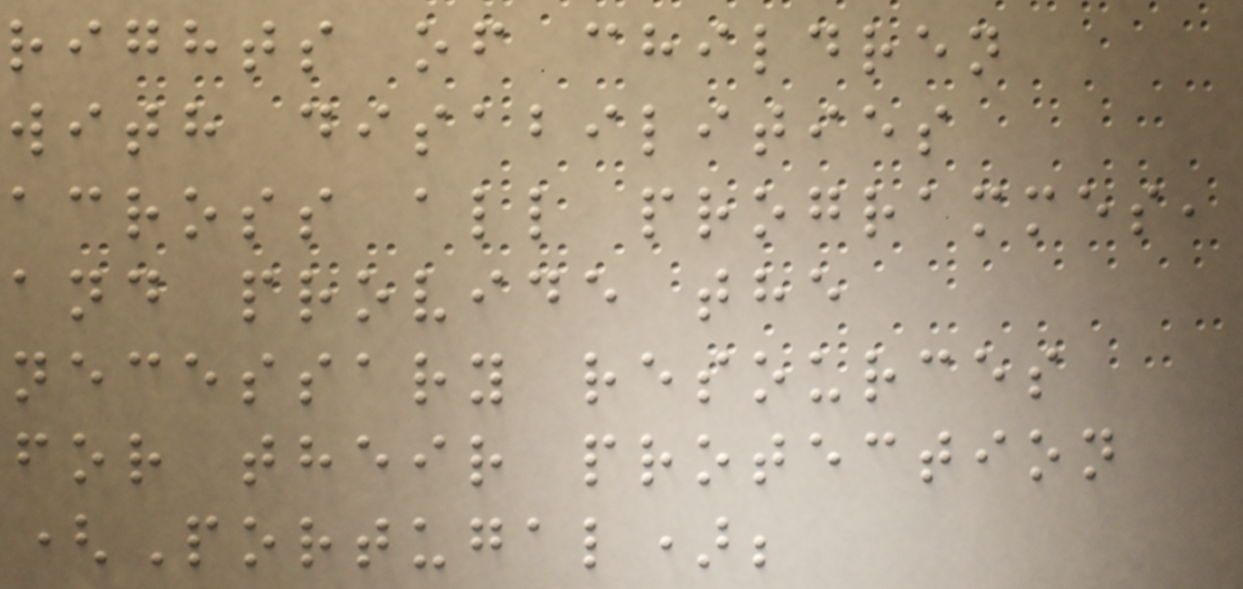rights of children
with disabilities
across all programmes,
and provide the
necessary resources
for their protection
(Portugal);
